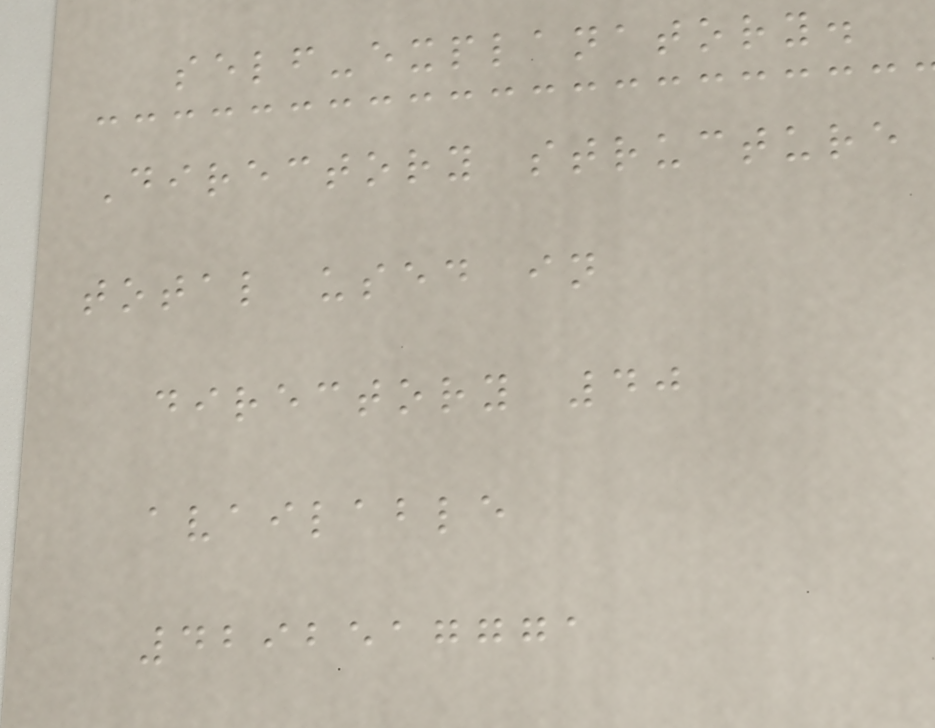self-explanatory.
Directory structure
total used in
directory 40
available
4292517771
